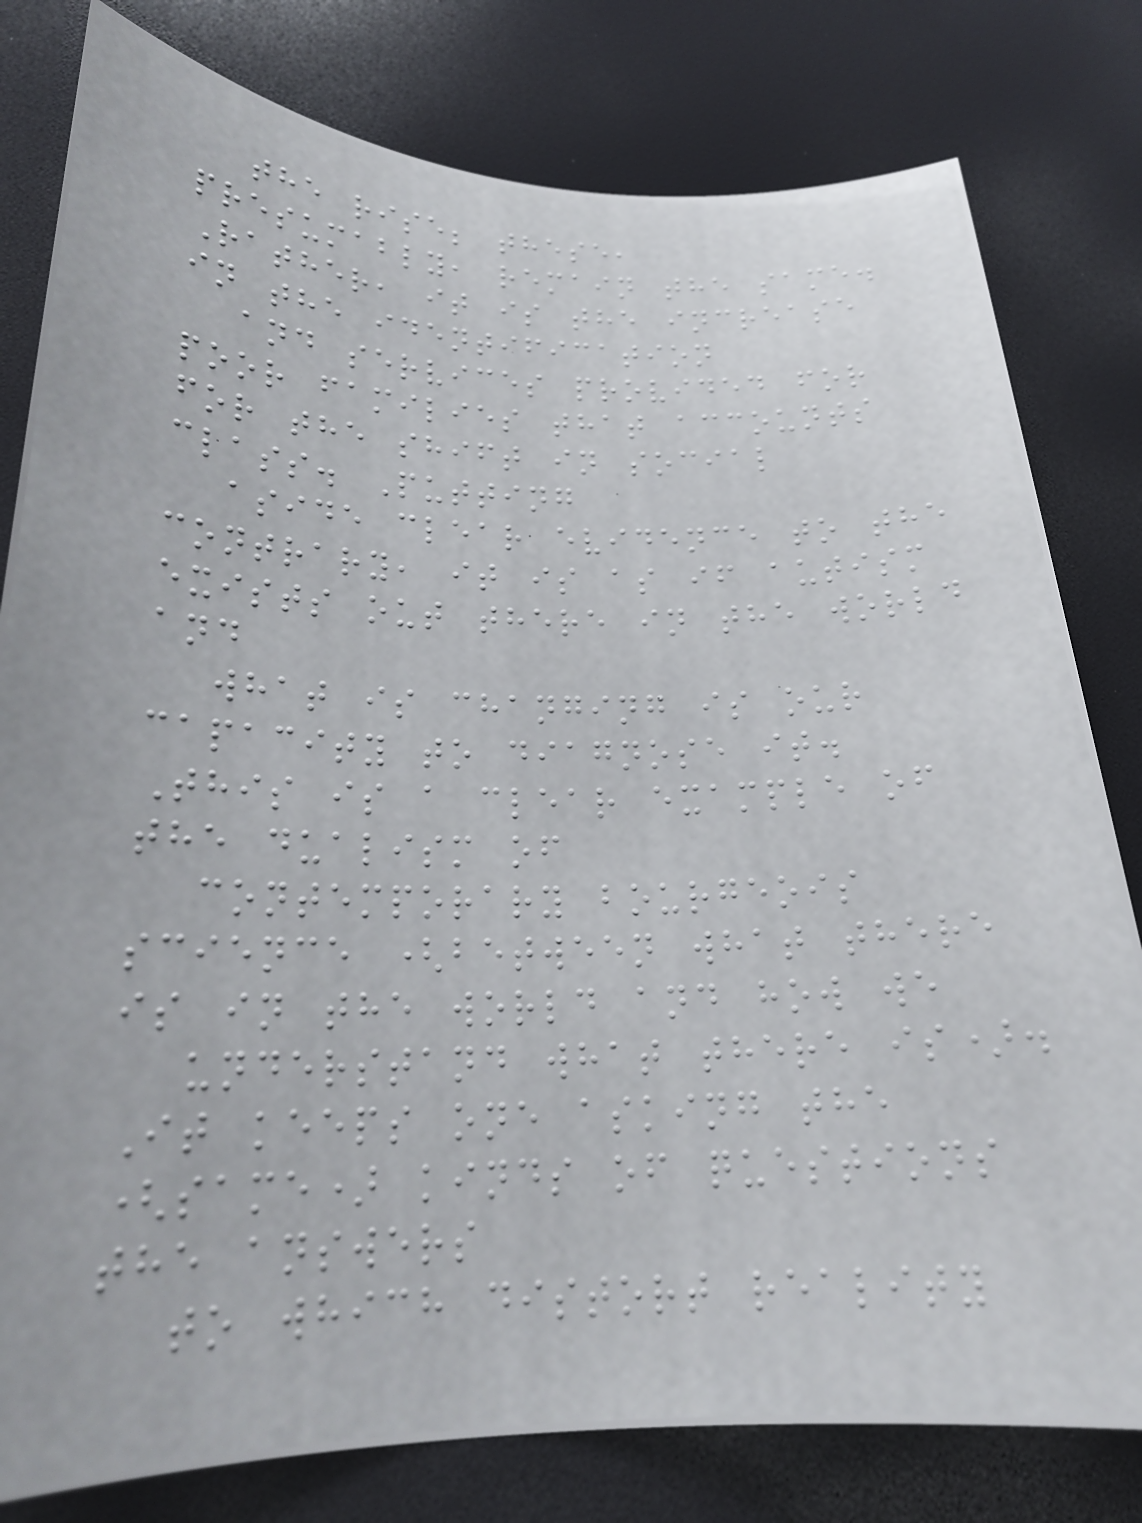the rise; these,
presumably, remain the same.
Rather, it is the increase
in the identification
and services provided for
poor families that accounts
for the shift in social
class. Putting
aside clear evidence to the
contrary, it is as if autism
exists out there in the world
and
what is changing is our
capacity to diagnose it.
This is a clear example of
the dualism of
contemporary bourgeois
science (between what there
is in the world and how we
understand what there is).
It keeps one asking the
(same) kinds of questions
the answers
to which distort reality
